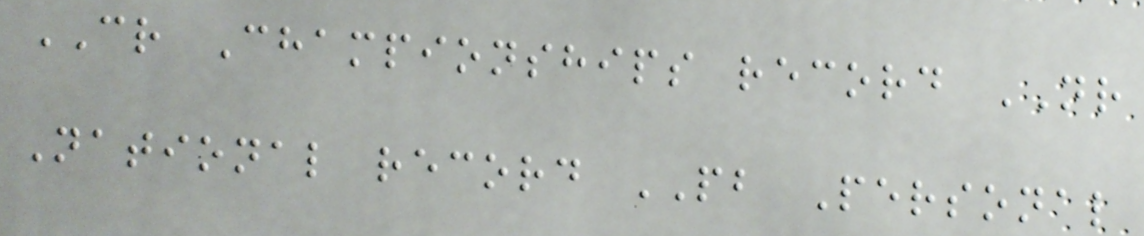CR Championships record NR
National record PB Personal
